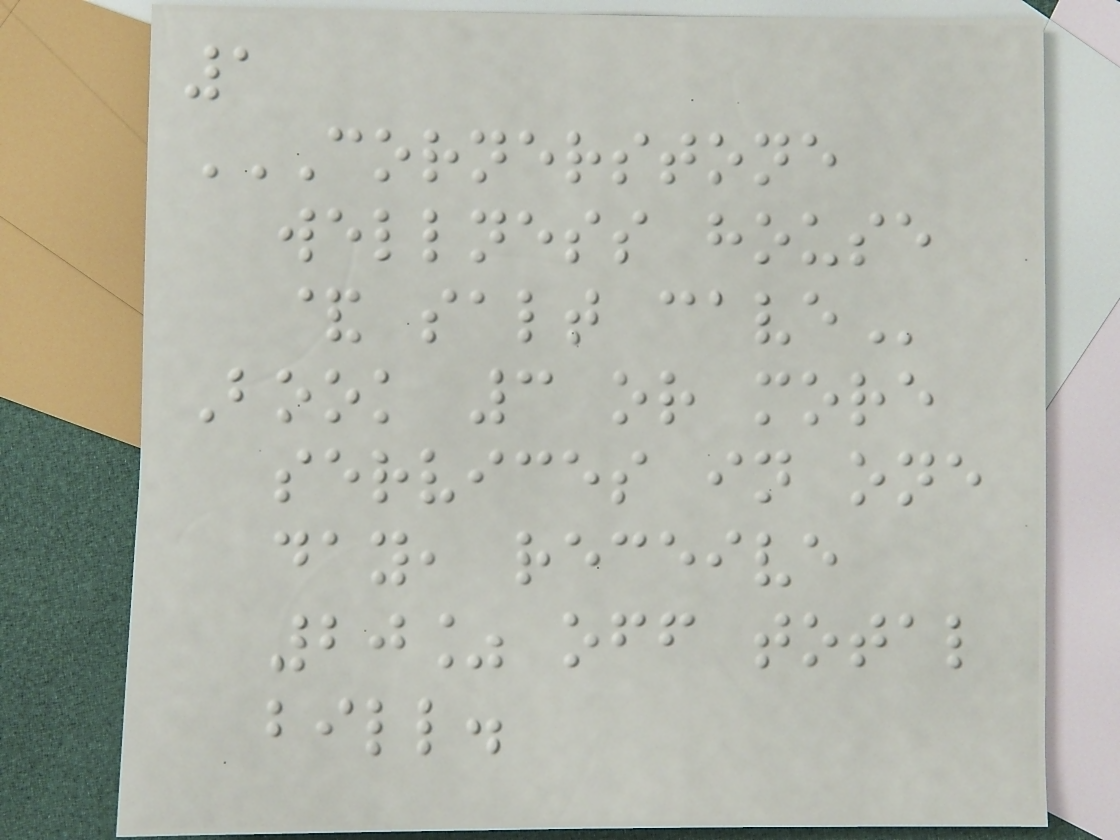1
CORNERSTONE
WELLNESS HOUSE
& SALT CAVE
Book 3 or more
services in one
day, receive
20% off total
bill.
